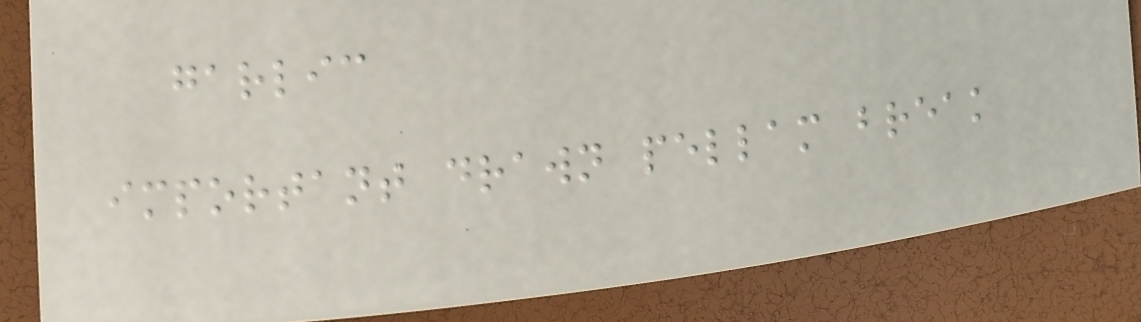garlic
important drawn pellam break
